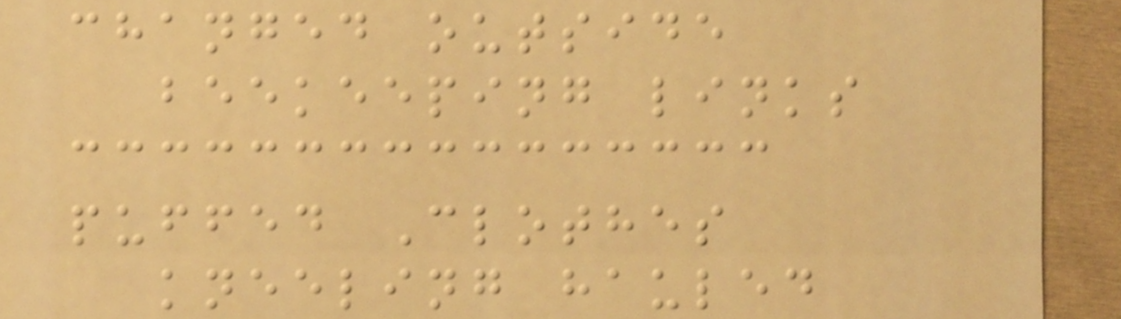changed outside
beekeeping links
puffed Clothes
kneeling hauled
